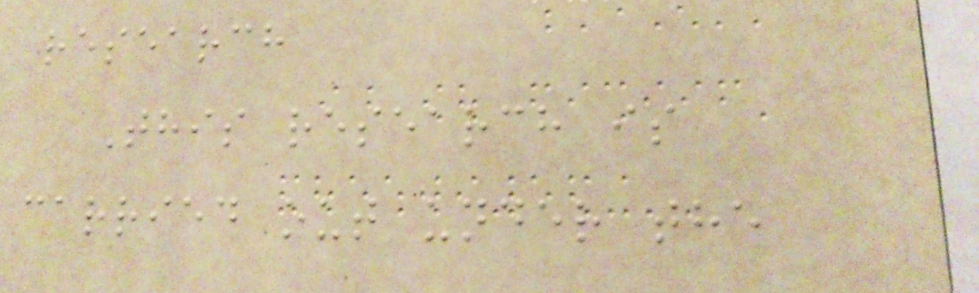research
This research is
carried out under the
